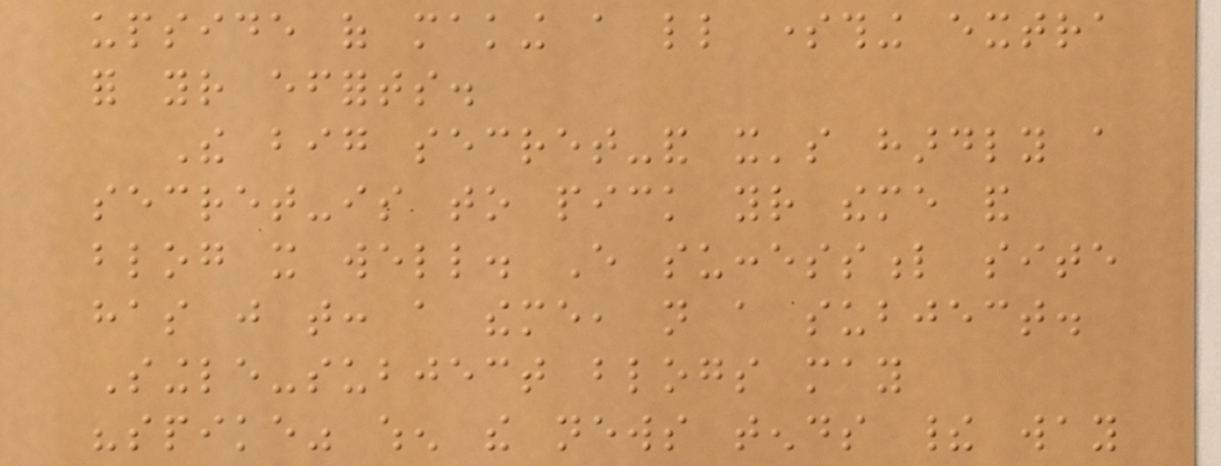upside of making a little something extra
for your efforts.
The big secret-and it's hardly a
secret-is to pick your theme and
blog it well. Every successful site
has just that: a theme, not a subject.
Single-subject blogs may
"spike" when the news tends their way
